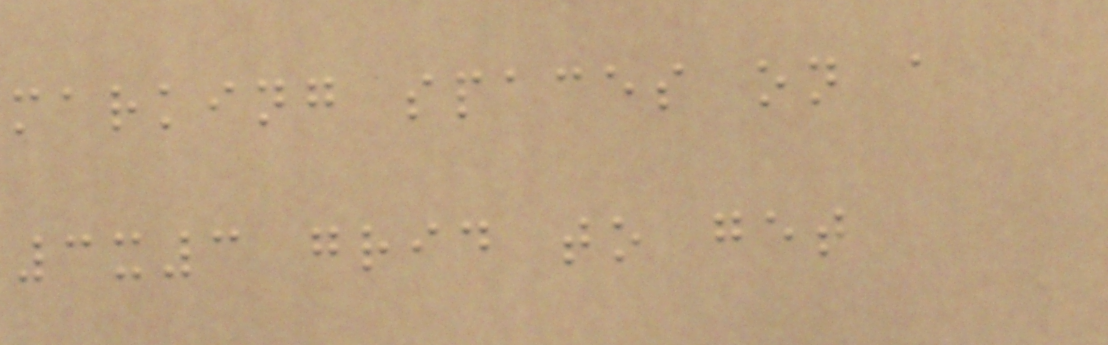marking spaces on a
3x3 grid to get
